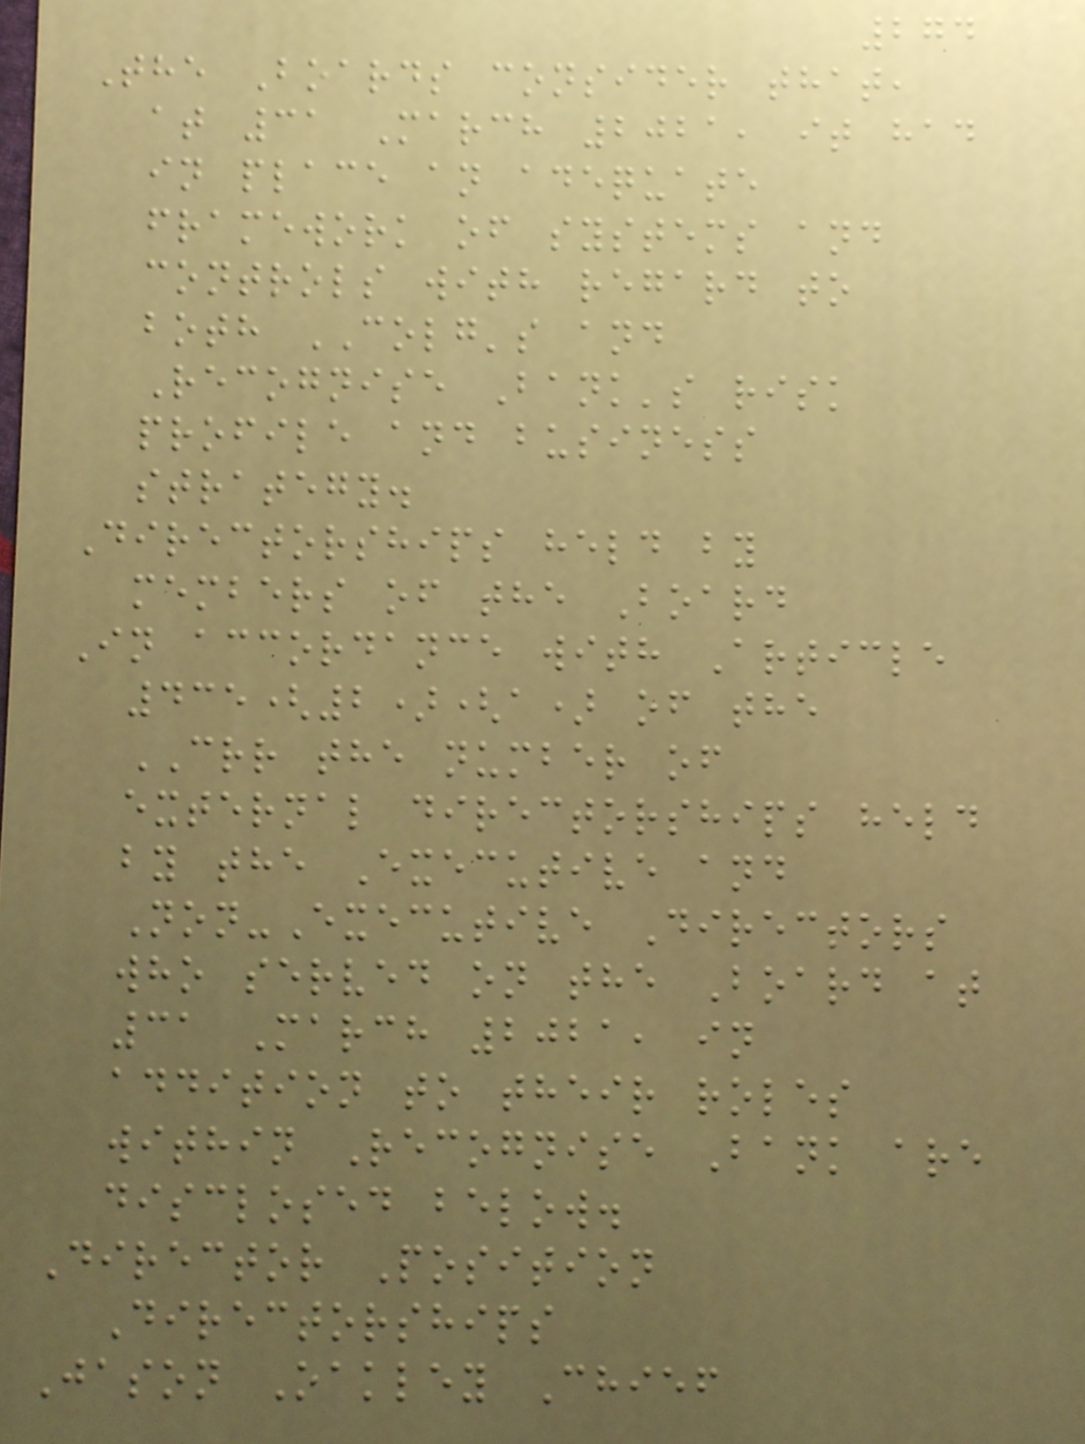274
The Boards consider that,
at 31 March 2021, it had
in place an adequate
framework of systems and
controls with regard to
both COLG's and
Recognise Bank's risk
profile and business
strategy.
Directorships held by
members of the Board
In accordance with Article
435(2)(a) of the
CRR the number of
external directorships held
by the Executive and
Non-Executive Directors
who served on the Board at
31 March 2021, in
addition to their roles
within Recognise Bank are
disclosed below.
Director Position
Directorships
Jason Oakley Chief
